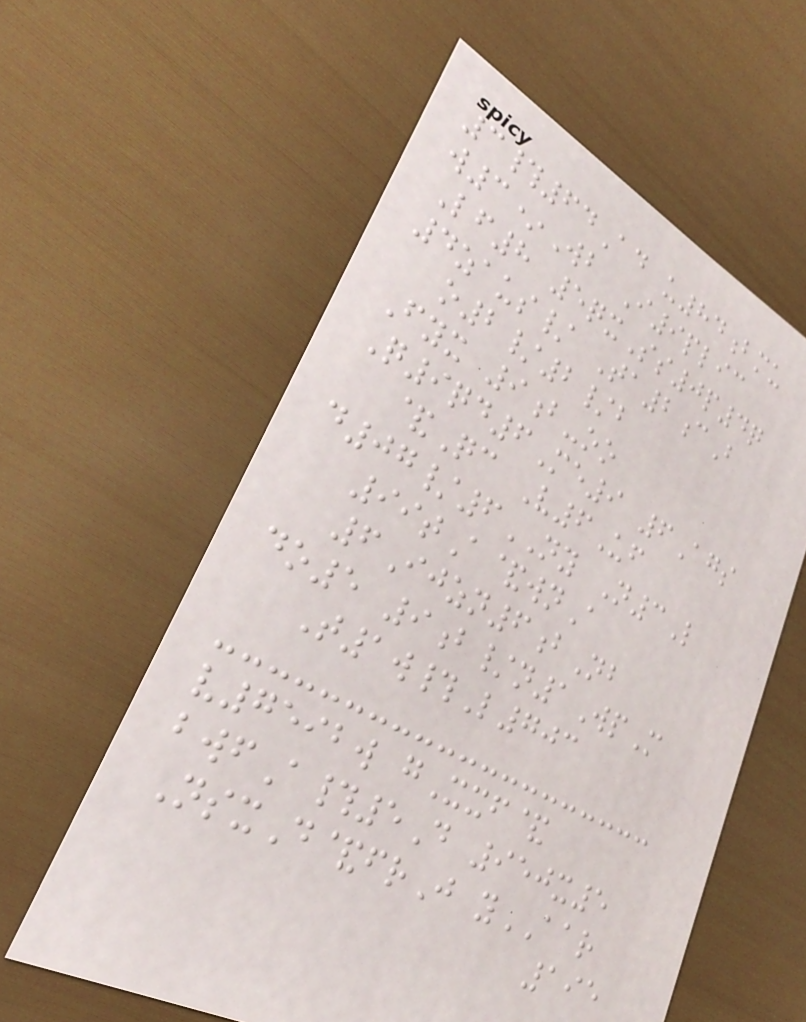3#64Ad u84bmu
w3*Wb I9plic
Lf8 5qxSs0p4q
4zaus/ Ta2cB
o2/2/b
Fyx 9b-oo
Q9qd6Me9 6Ags
&Qc V6Uf
d07/6NY N3L
99tA&wnA
6Ijzn6bNb
do5 9b/n1WpM
T1w#L703
v7592w gXxf&
bwfA#5D 950x5
NsxD&frJ yAAR
195
